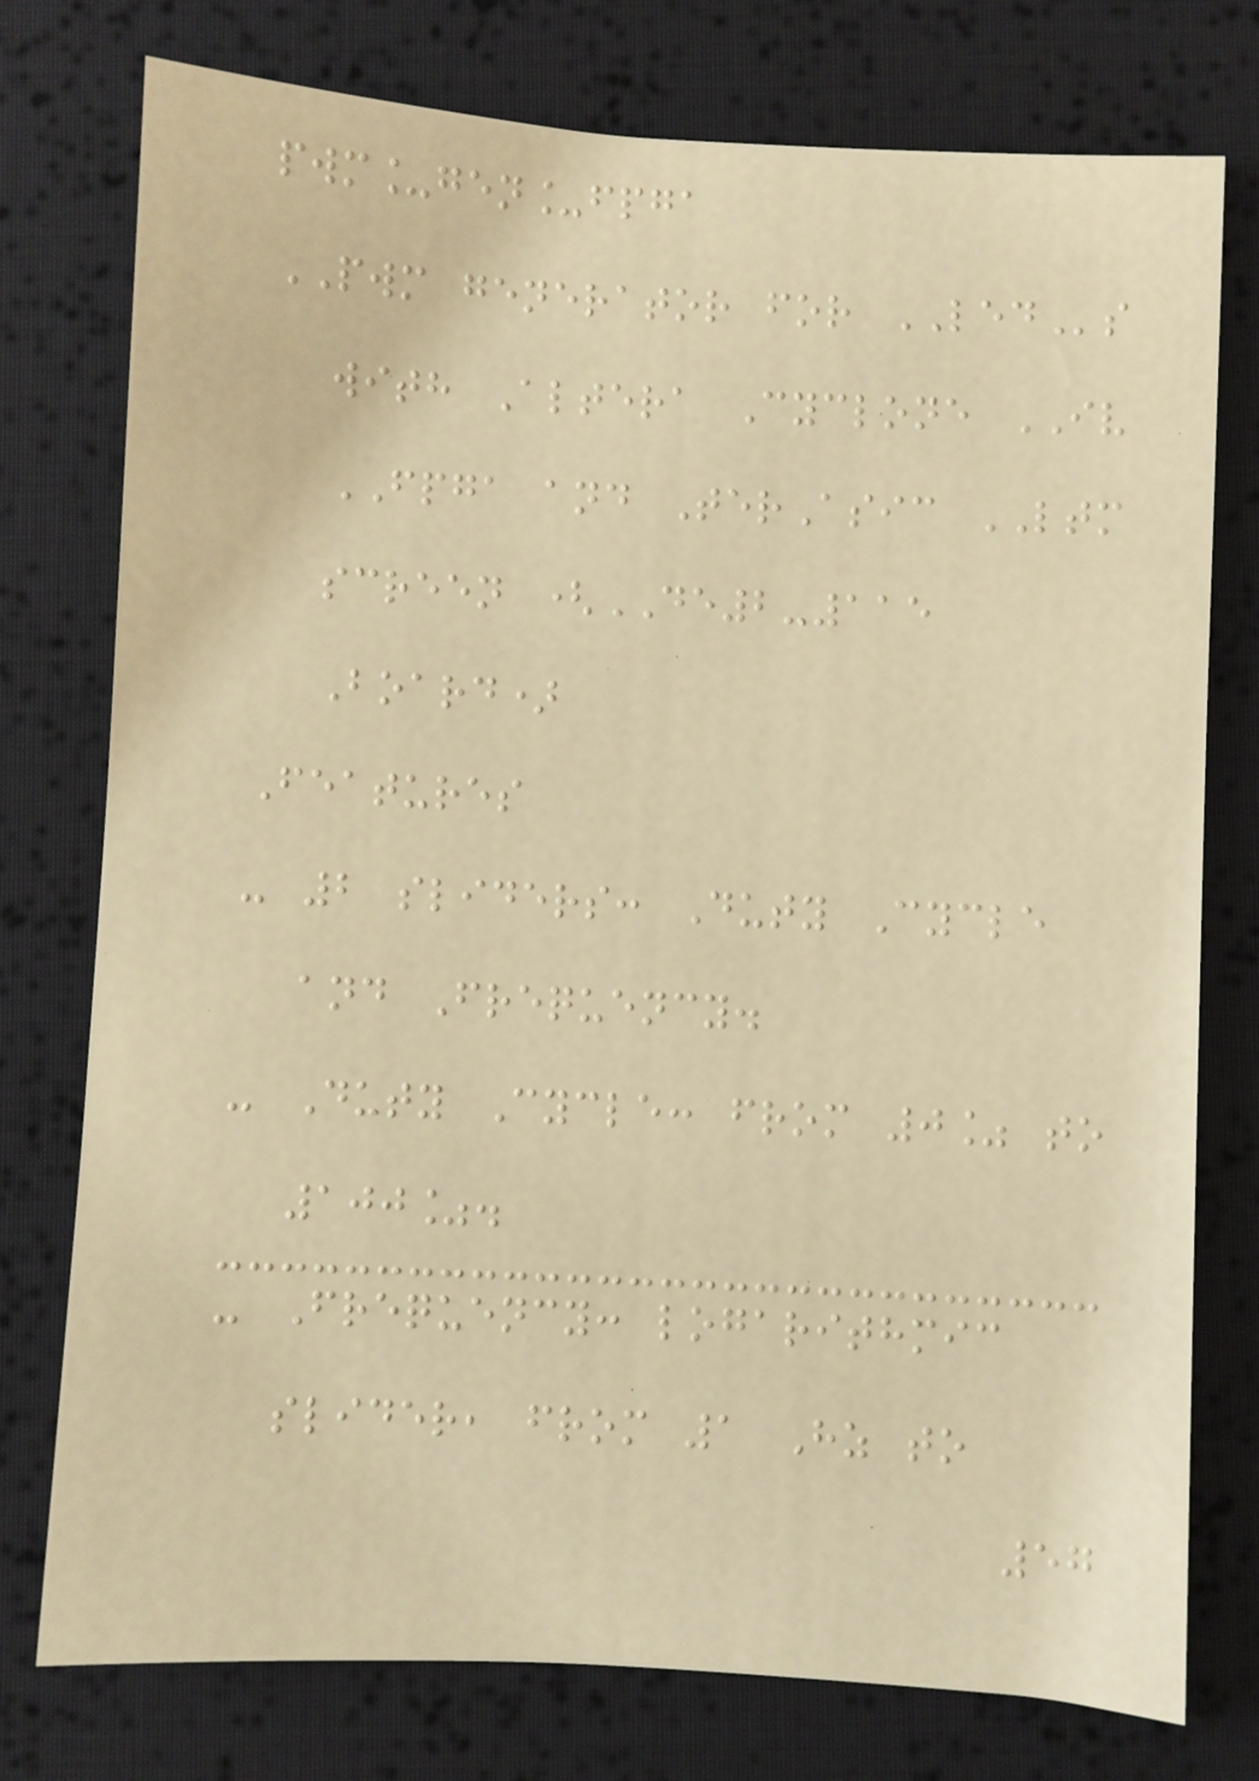pwm_gen_fpga
PWM generator for LEDs
with Altera Cyclone IV
FPGA and TerAsic LTM
screen (DE2-115
Board)
Features
- 2 sliders: Duty Cycle
and Frequency.
- Duty Cycle: from 0% to
100%.
- Frequency: logarithmic
slider, from 1 Hz to
57
